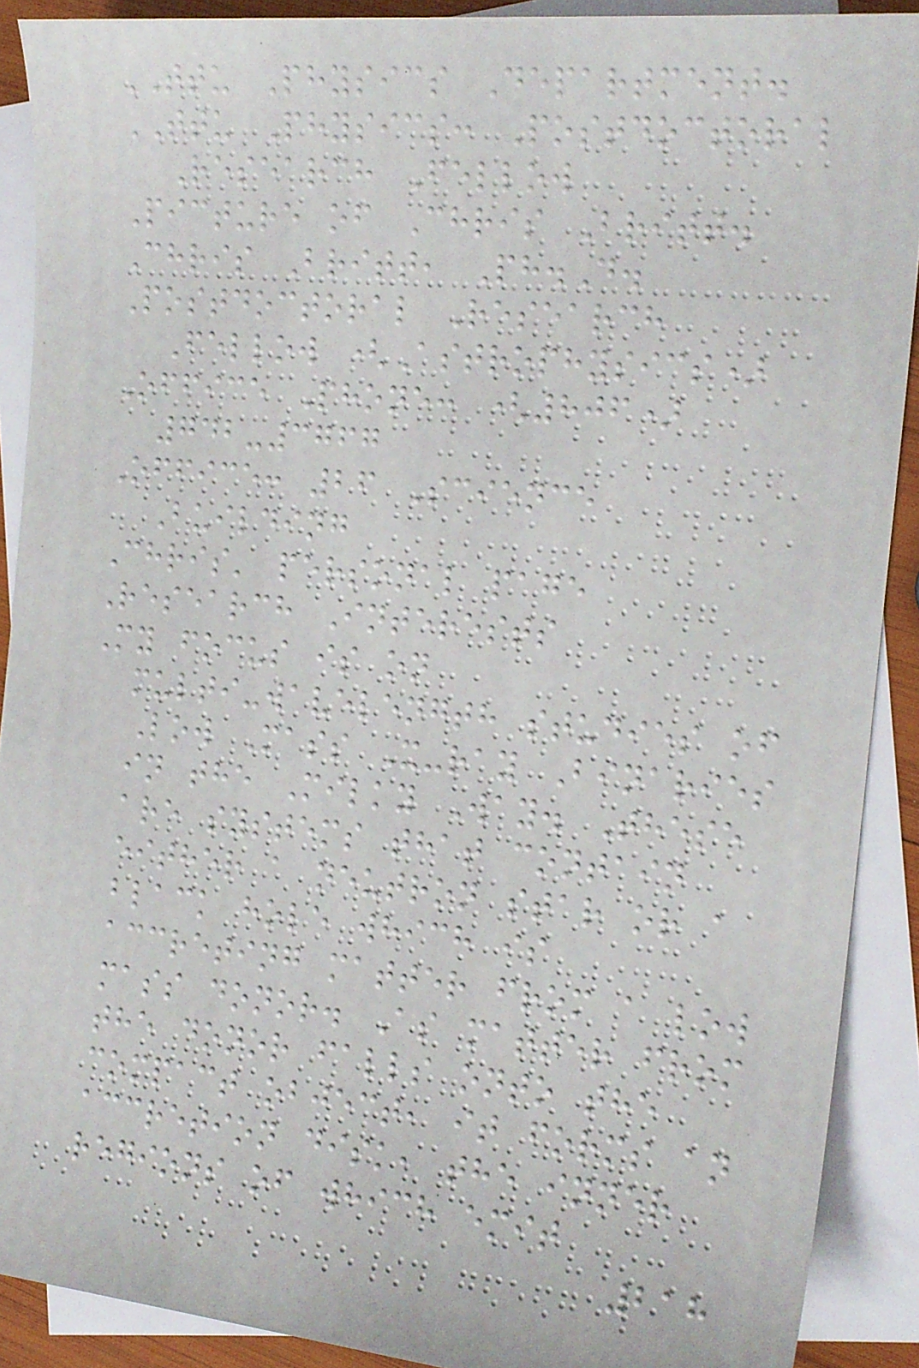TTU Physics Department.
TTU Physics: Postdoctoral
Research Fellow
Picture of Chris Britt.
Chris Britt, Ph.D.
Postdoctoral Research
Fellow (Astrophysics)
Office Phone: (806)
742-3767
Office: 26 Science
Building
Chris' personal page
Research Interests
My focus is on
multi-wavelength studies of
Low Mass X-ray Binaries
in the Milky Way. These
are systems that contain
either a neutron star or a
black hole which is
accreting matter from a low
mass donor. As matter from
the donor falls onto the
compact object, it forms an
accretion disk, the inner
regions of which emit
218
